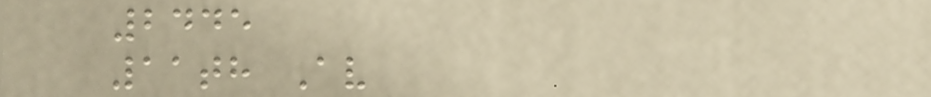2445
11th Av
